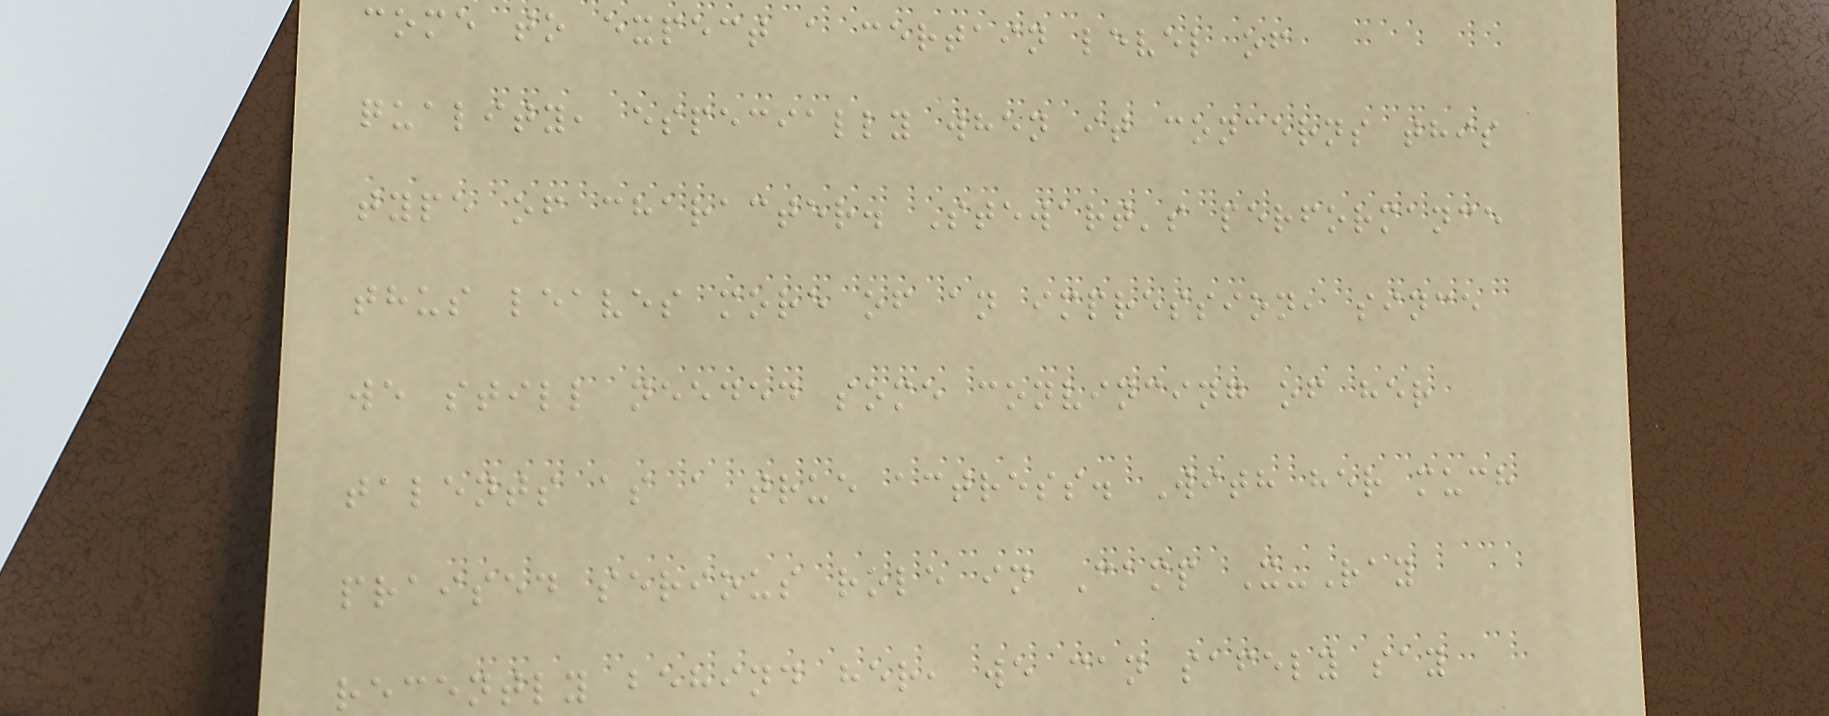come to expect a certain level of
quality, especially when it concerns this
type of character. Stewart's performance
thus leaves more of an impression, since
we still needed some convincing of her
talents as a true actress. With her much
praised serious role in Camp X-Ray
recently behind her, we can safely say
